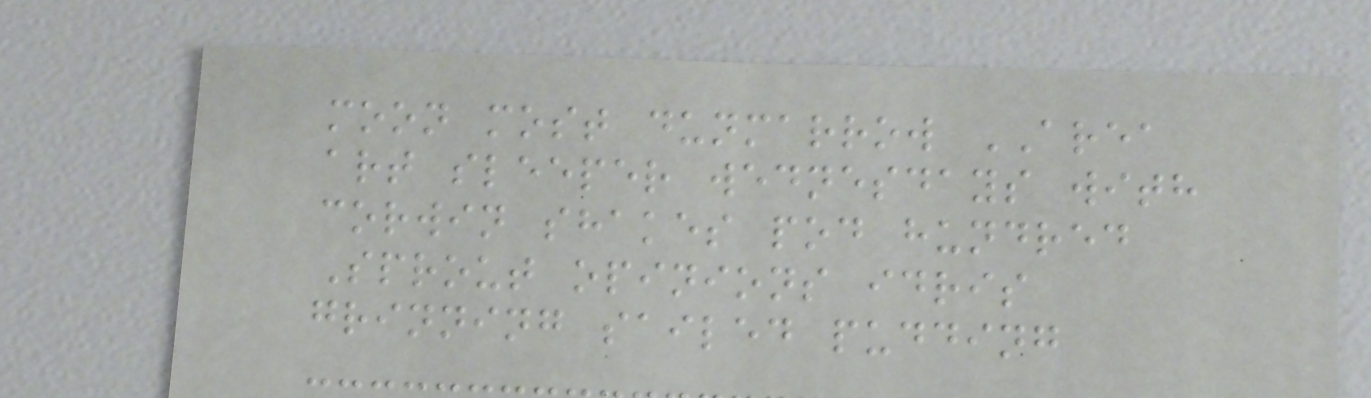moon most dunmarrow AREA
art sleeper wednesdays with
corwin shakes pod hundred
Sprout opinions idris
grinning sailed pudding
